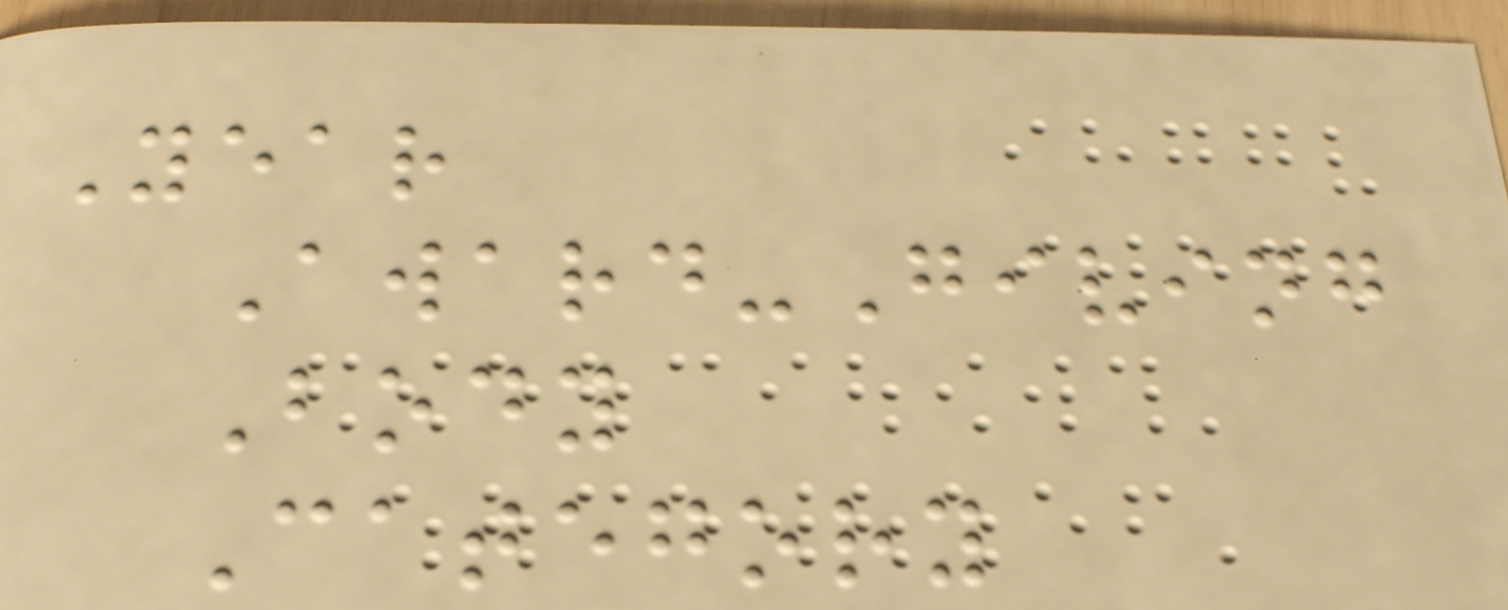Year
Award-Giving
Body
Category
